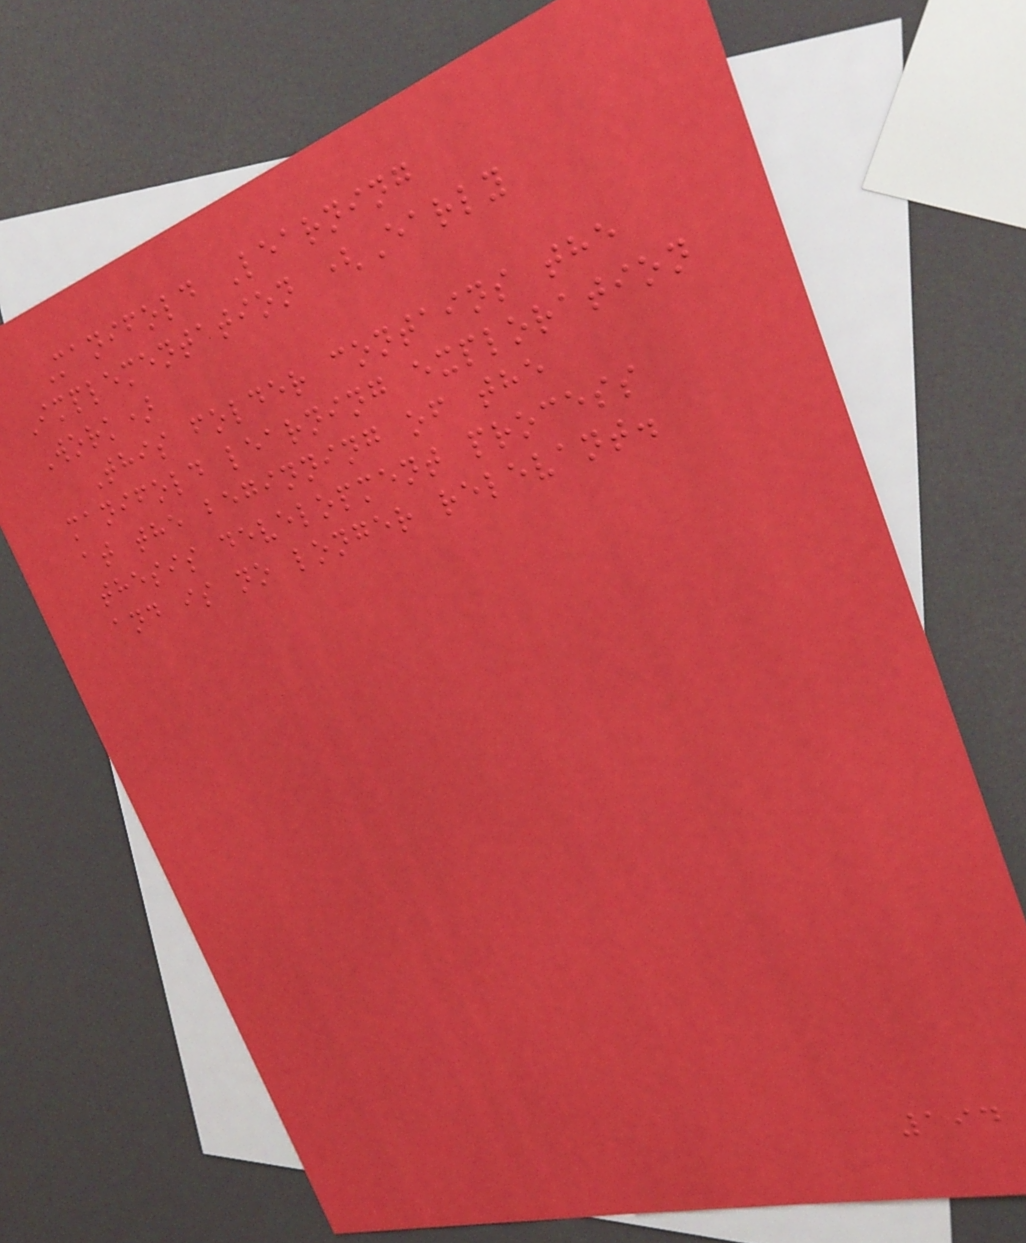Manifold Learning
Implementation (Early
Work)
This folder contains the
manifold learning exploration
at the beginning of the
thesis development process
and is no longer relevant.
194
